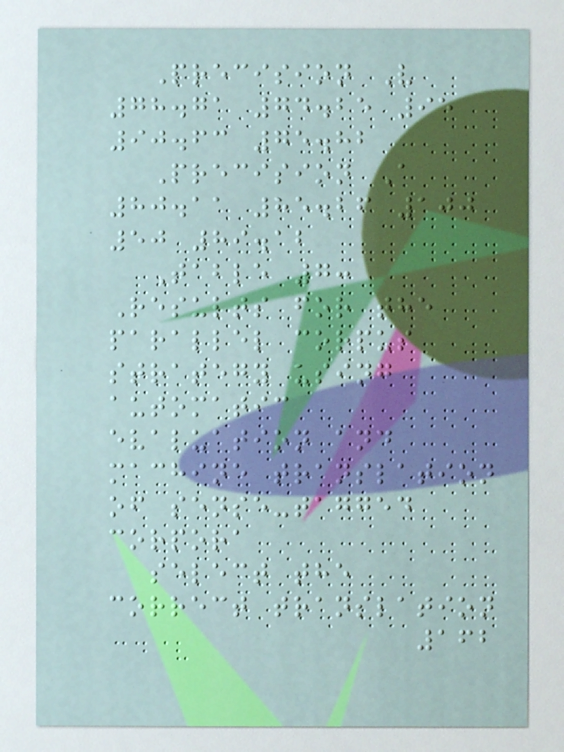Precision V
78.71 74.25 95
90.63 75.82
Precision A
80.11 85.26 100
50 89.12
Table 7:
Results for the
parallel corpus
strategy using
automatic
evaluation and
machine translation
of sense-tagged
corpora
select the
correct translation
162
